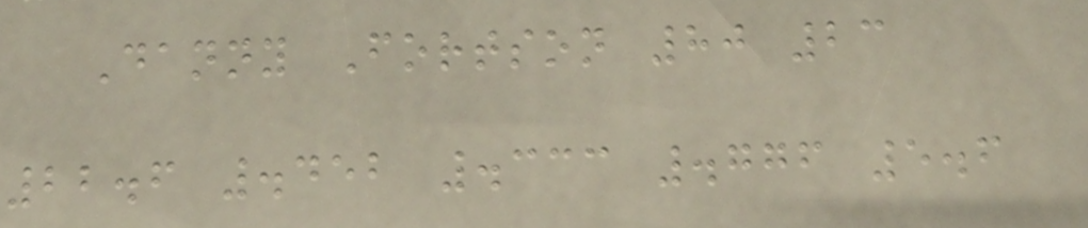Danny Fortson 80 23
22.6 .452 .333 .776 5.6
